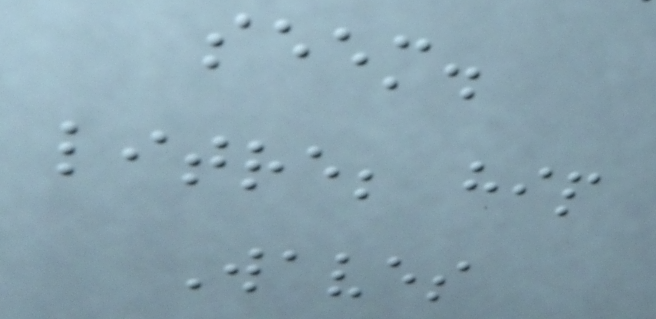seem.
litre; hip
Waves
